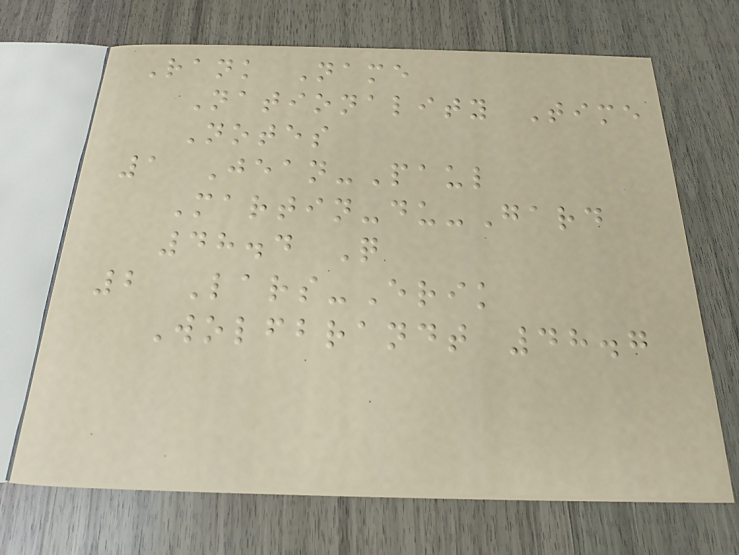Rank Name
Nationality Time
Notes
1 Jean-Paul
Martin-du-Gard
48.4 Q
2 Lars-Erik
Wolfbrandt 48.7
